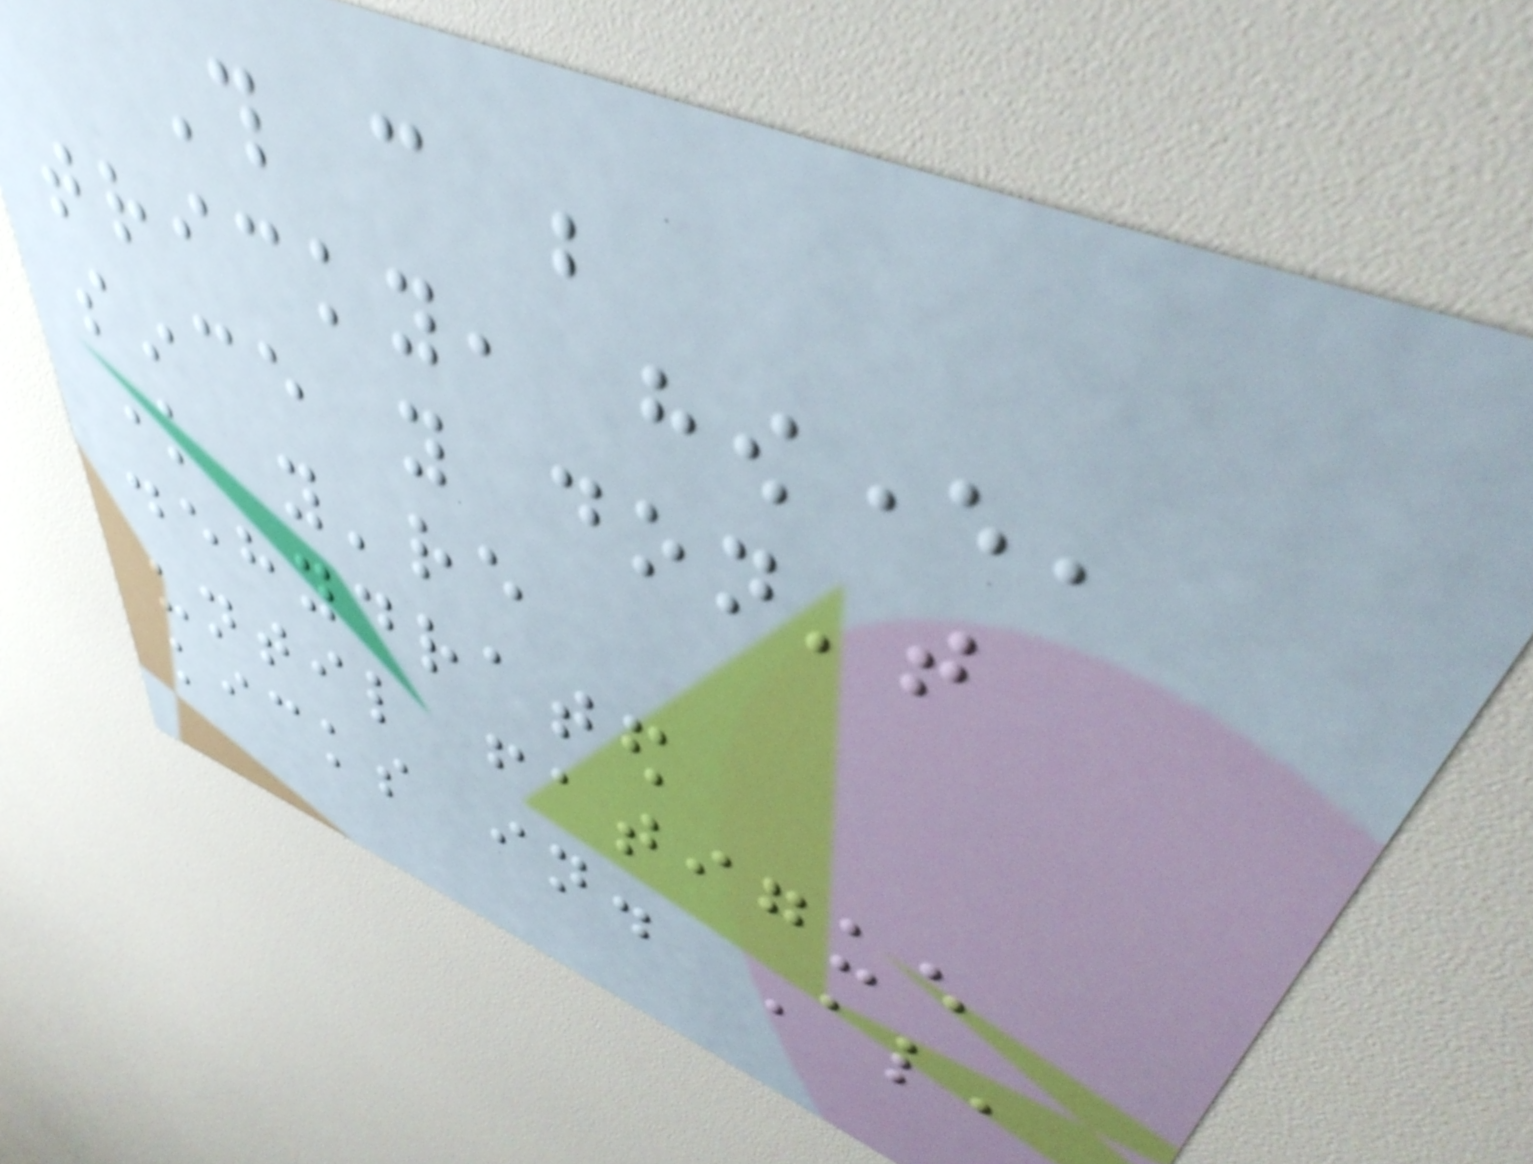This can be
tricky, however,
since you don't
know you're
dehydrated
until fatigue
kicks in. Also,
